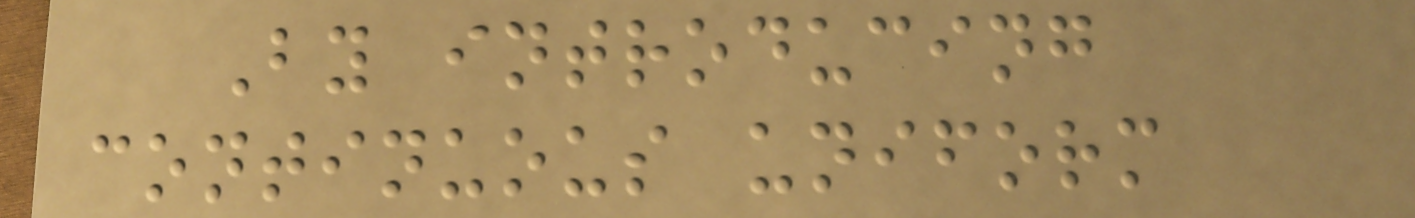By introducing
continuous uniform
